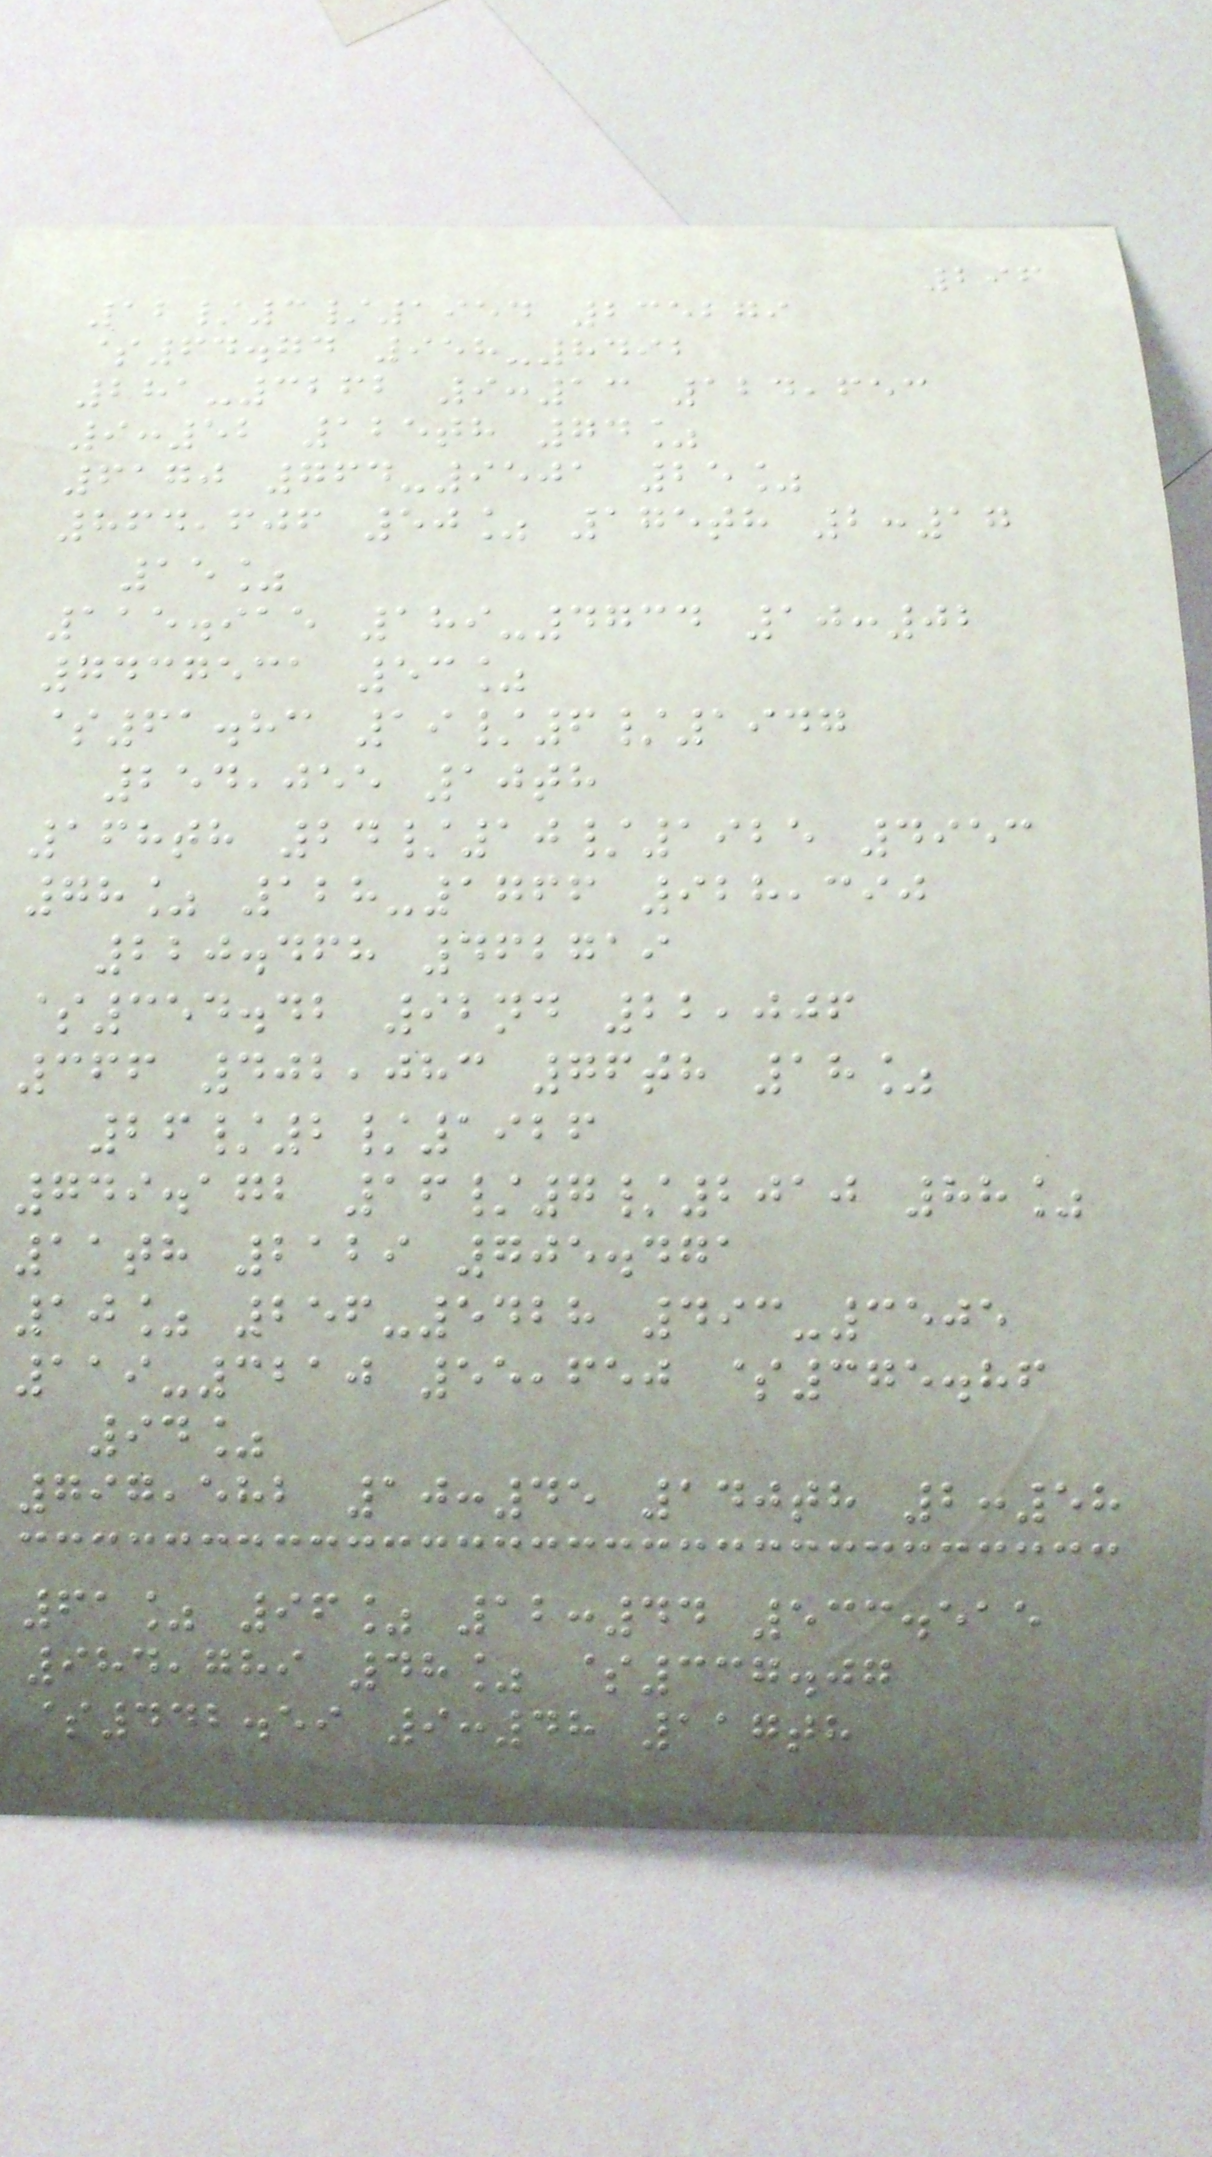296
12/3/1954 235279
$64.74 958-8492
281-3262 9:13 124,653
9:52 125th 74%
6170 764-9501 25%
864,606 50% 175th 2:17
15%
115.915 189-4734 10:02
7437531 53%
$61.83 19/6/1947
254,055 10th
168th 24/10/1925 4953
78% 128-1766 928,390
220.468 462719
$354.42 92nd 22,006
366 402,083 76th 18%
26/2/1926
749.172 16/7/2010 88%
11th 2129 705.471
10% 256-5428 493-3505
119-3210 55,650 $375.86
94%
797,582 10:45 140th 2:58
61% 96% 12:44 533.515
984,789 48% $337.07
$442.59 9:48 117th
